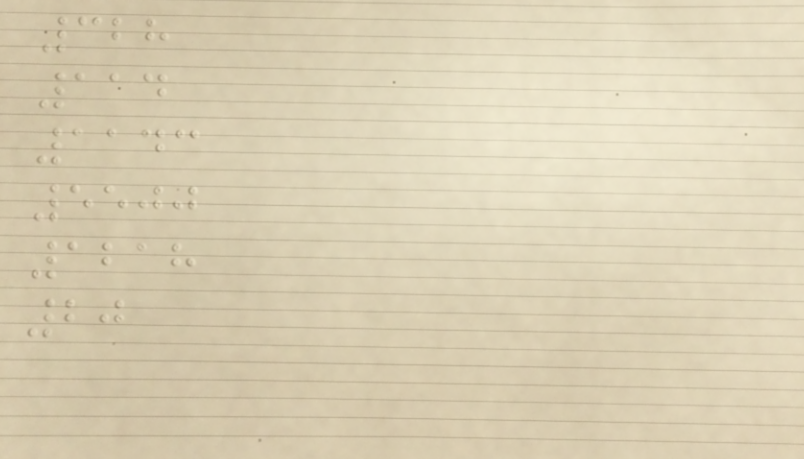328
114
1143
5500
1218
20
